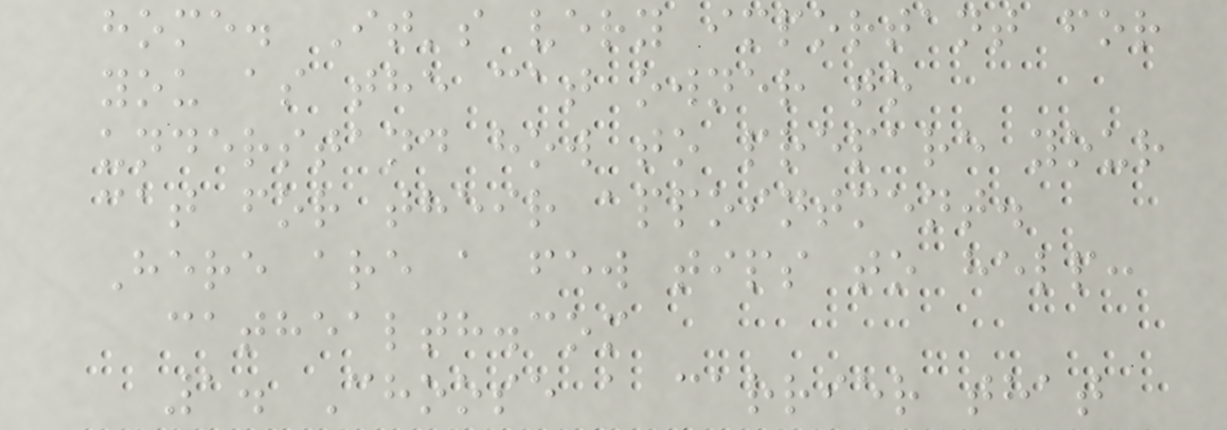home. It's very important for
you as the cat owner to
understand how to prepare your
cat for their appointment.
Here are a few tips to help:
cathealth.com
1. Choose a carrier that
